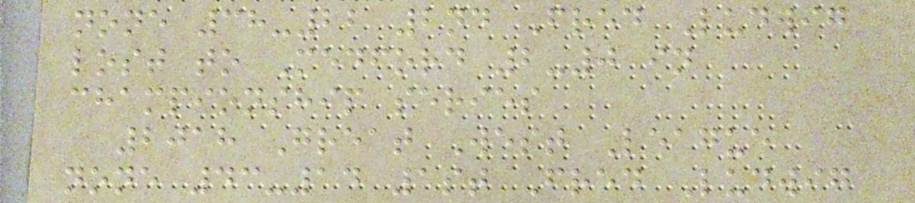none 38-22 2nd Fred Ludwig
lost to Medford 2-0 in
championship series
2018 Great West League
none 43-14 1st Fred Ludwig
